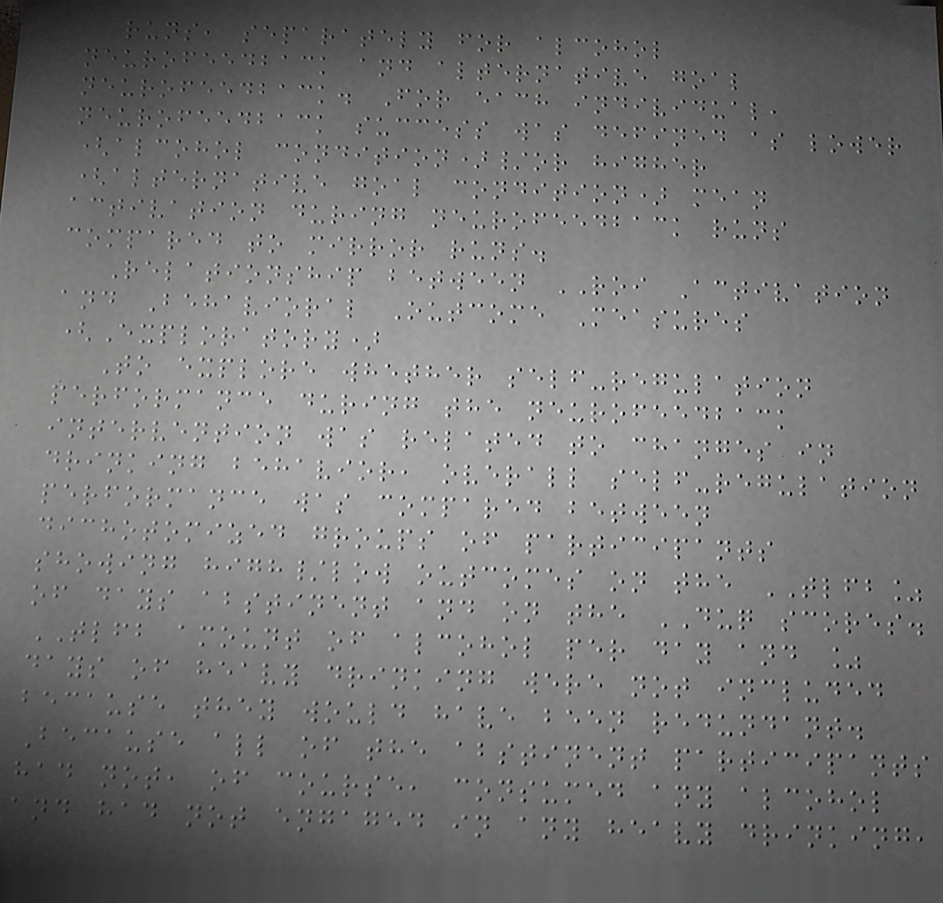runs, separately for alcohol
neurofeedback and alternative goal
neurofeedback. For each individual,
neurofeedback success was defined as lower
(alcohol condition)/or higher
(alternative goal condition) mean
activation during neurofeedback runs
compared to mirror runs.
Relationship between ROI Activation
and Behavioral Outcome Measures
(Exploratory)
To explore whether self-regulation
performance during the neurofeedback
intervention was related to changes in
drinking behavior, overall self-regulation
performance was compared between
dichotomized groups of participants
showing high/low outcomes on the TLFB%
of days abstinent and on the DUQ scores.
TLFB amount of alcohol per day and %
days of heavy drinking were not included
because they would have been redundant.
Because all of the abstinent participants
had not, of course, consumed any alcohol
and had not engaged in any heavy drinking,
